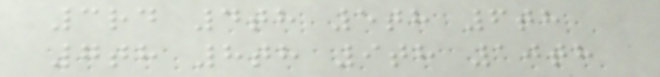3rd 4th 5th 6th
7th 8th 9th 10th
